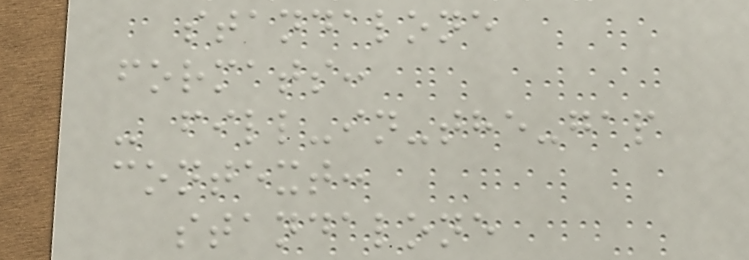standalone
formats:
- fill-in-the-gap
context:
standalone
